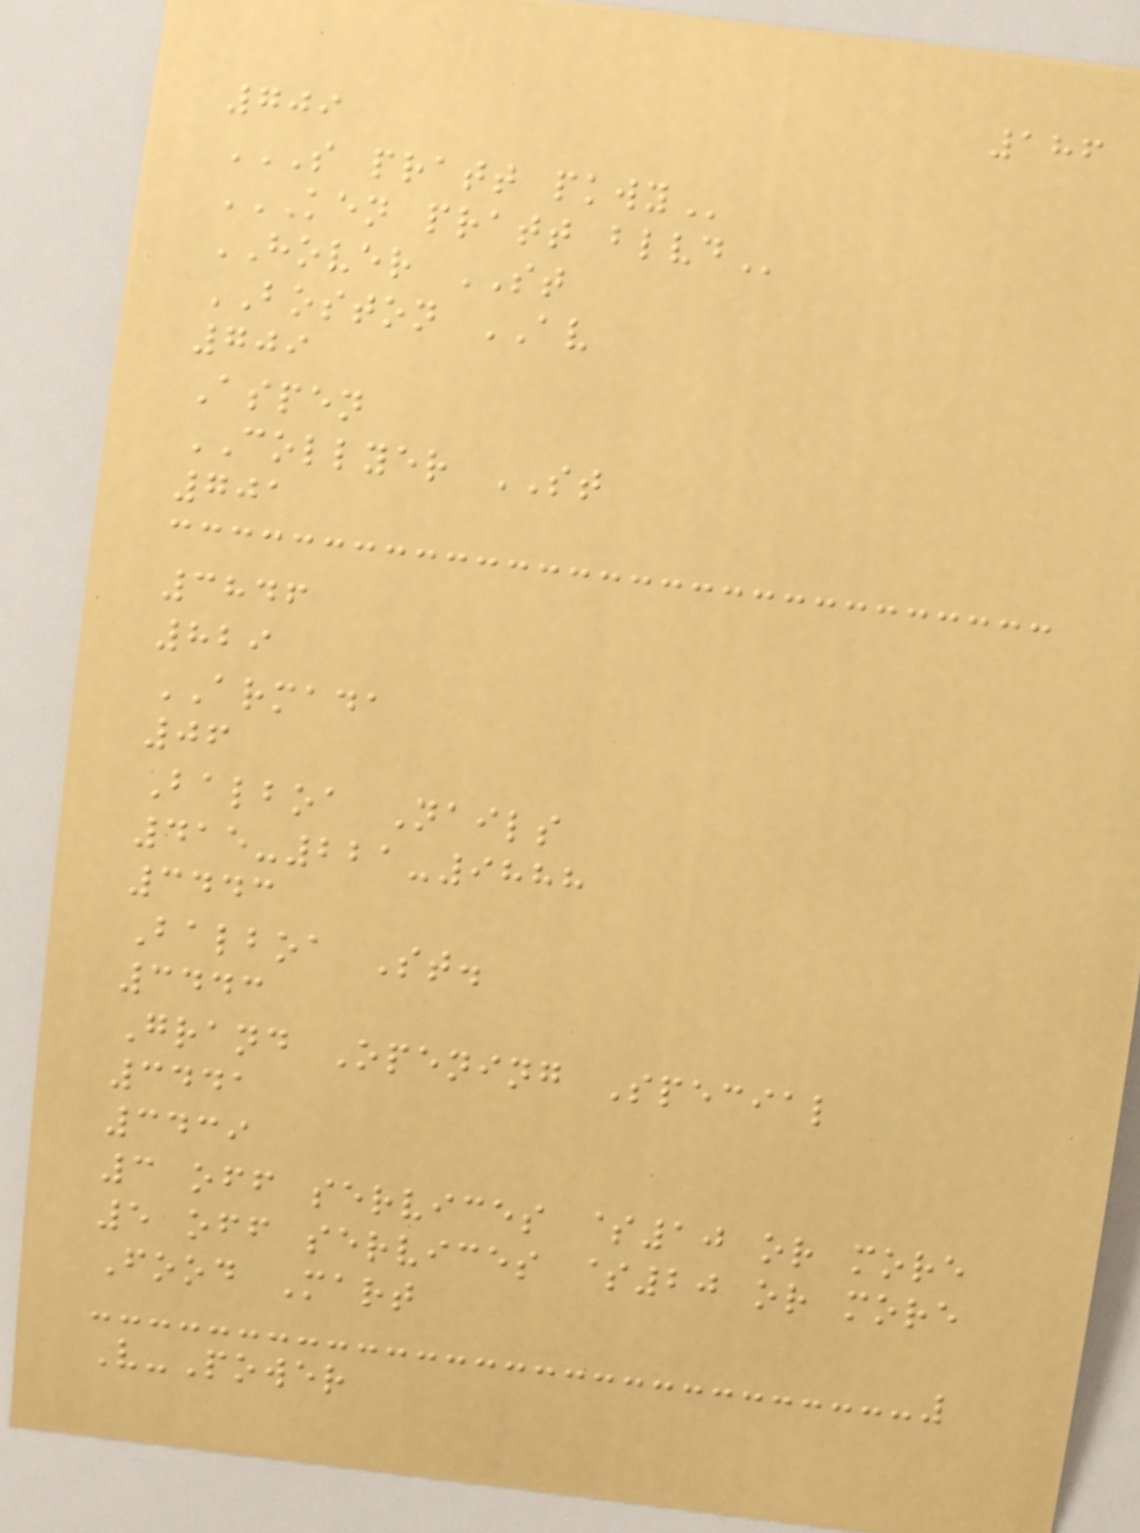186
709
S PRATT PKWY
KEN PRATT BLVD
HOVER ST
BOSTON AV
709
Aspen
COLLYER ST
701
3846
829
ARMADA
06
Balboa Nails
415-221-9888
3443
Balboa St.
3443
Grand Opening Special
3441
3439
3 off services $10 or more
5 off services $20 or more
Food Mart
V-Power
